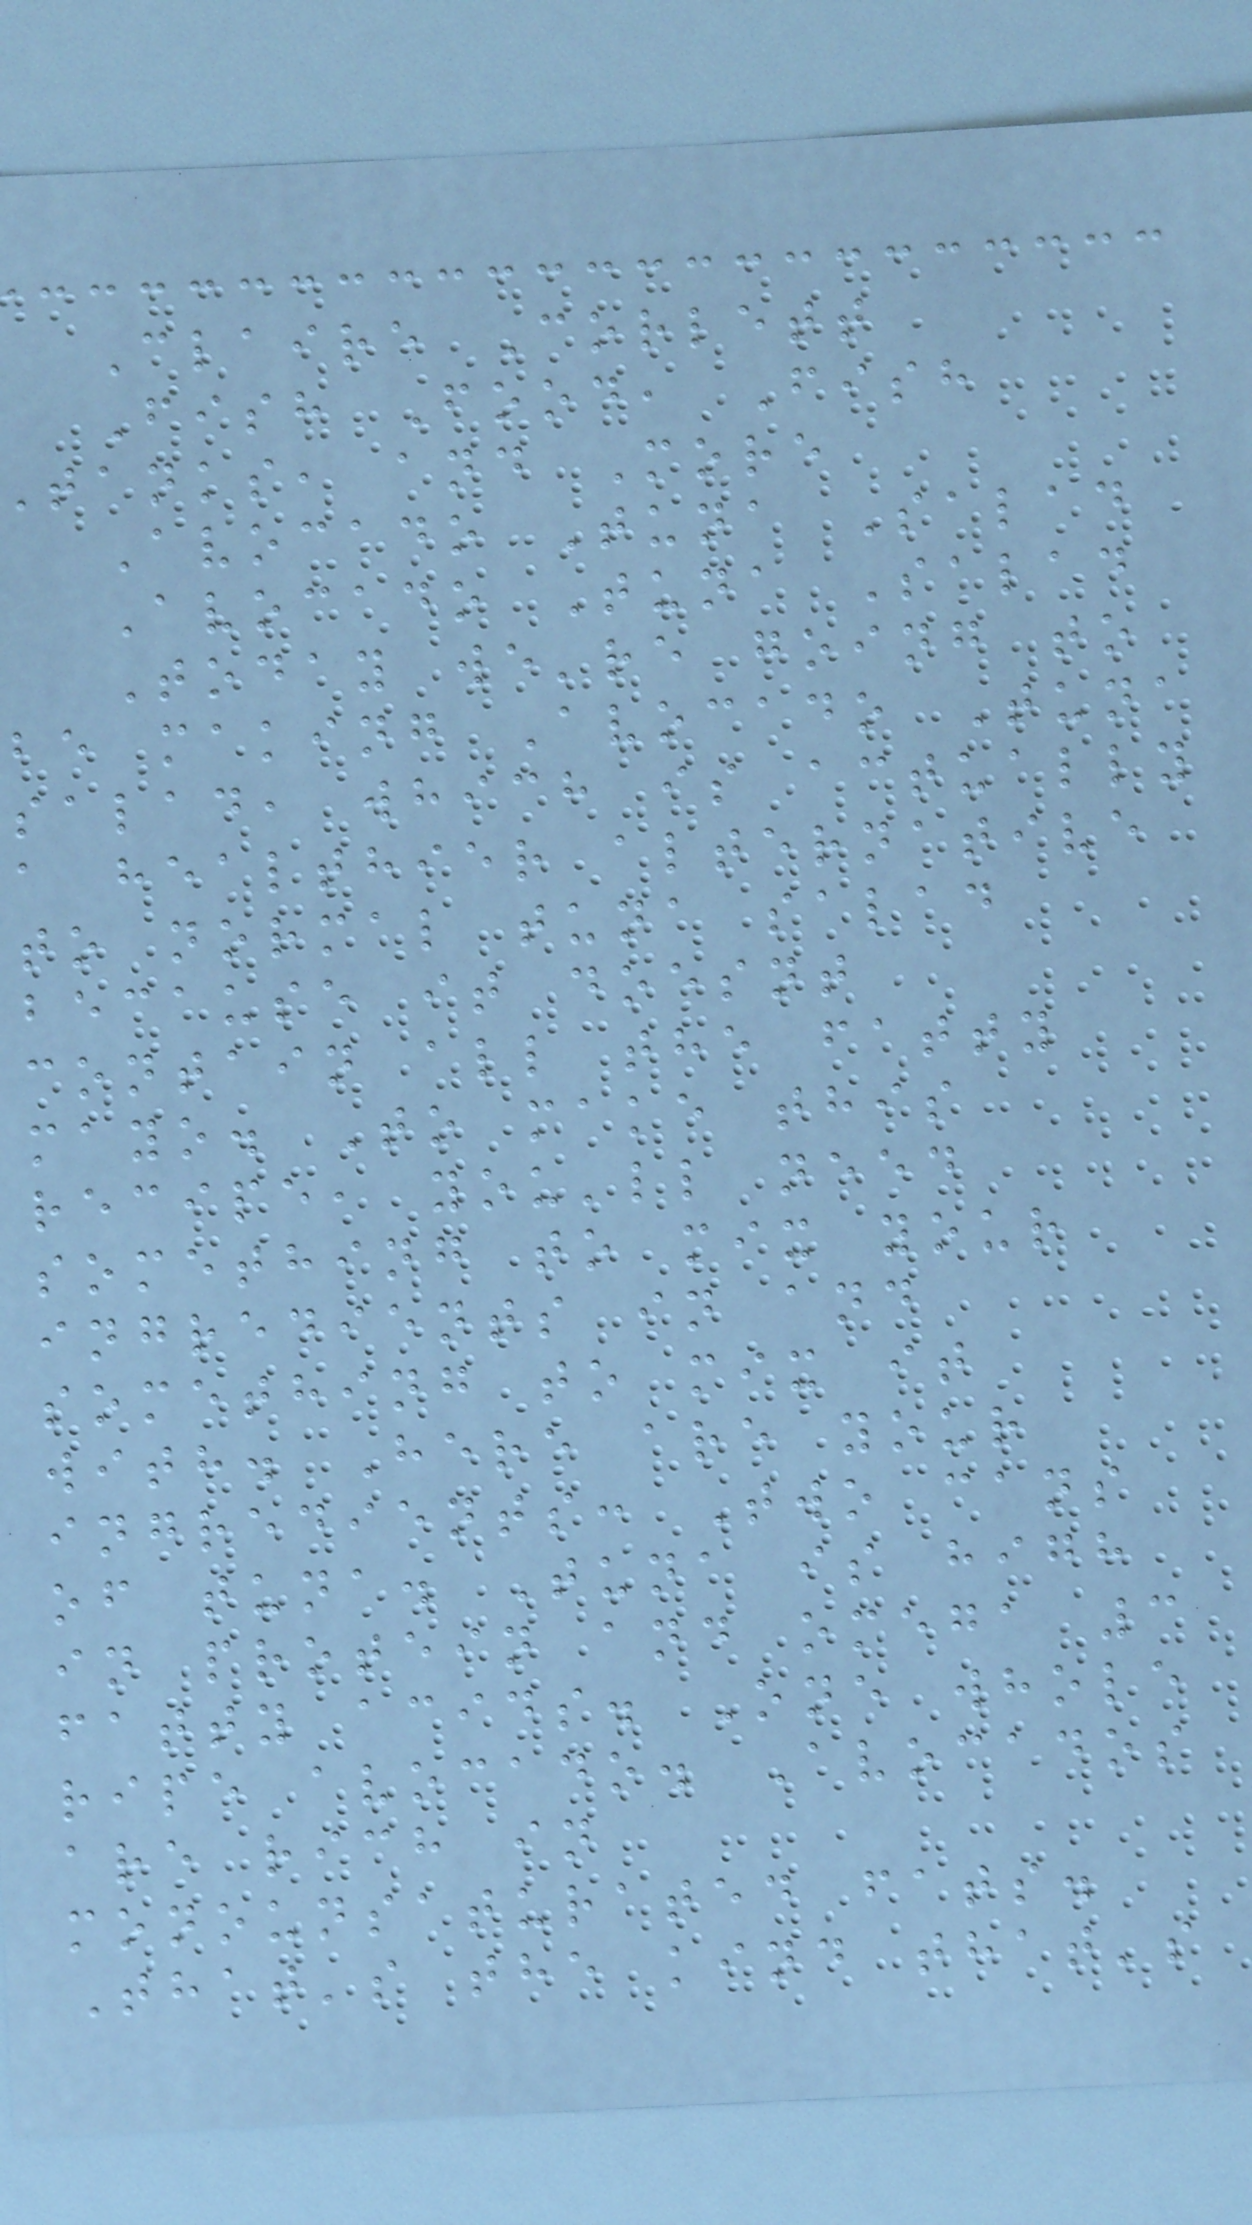Claire Corlett
Fish Food, Fish
tanks, and More
Avocado Tuna Salad
Avocado Tuna Salad
Today we're going to
be making Avocado Tuna
salad, which is actually
a healthier alternative
to normal tuna salad
because it doesnt
contain all the fatty
mayo. To make this
recipe, you'll need
something to mix your
ingredients in and
something to mix it
with. Here are your
ingredients: Two cans
of tuna. Tuna is high
in protein and omega 3
fatty acids. One whole
ripe avocado. Avocados
are rich in
monounsaturated fats.
That's the kind that's
